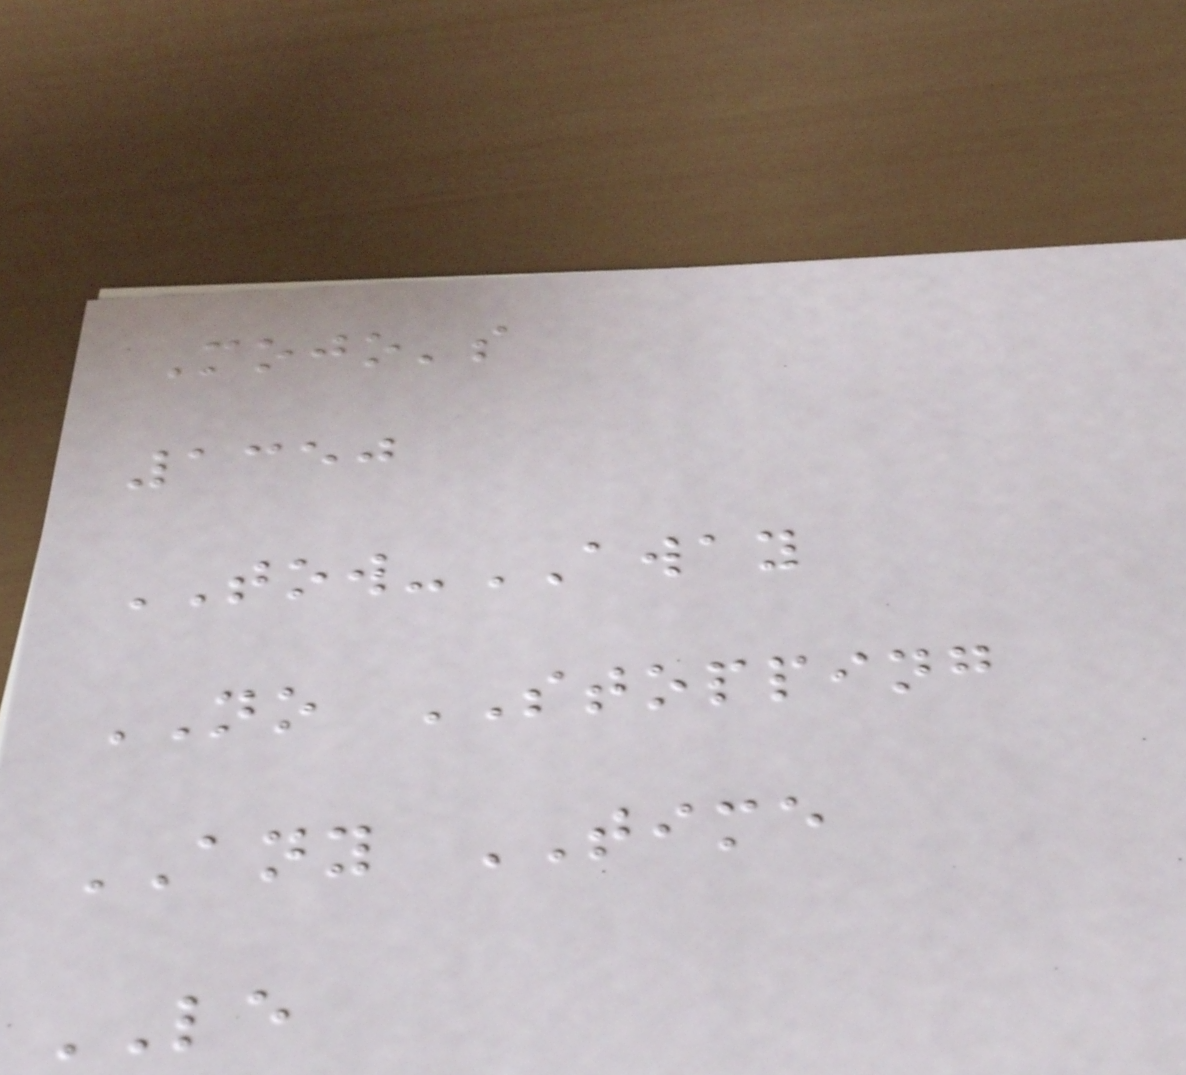Mojo's
1350
TOW-AWAY
NO STOPPING
ANY TIME
LE
